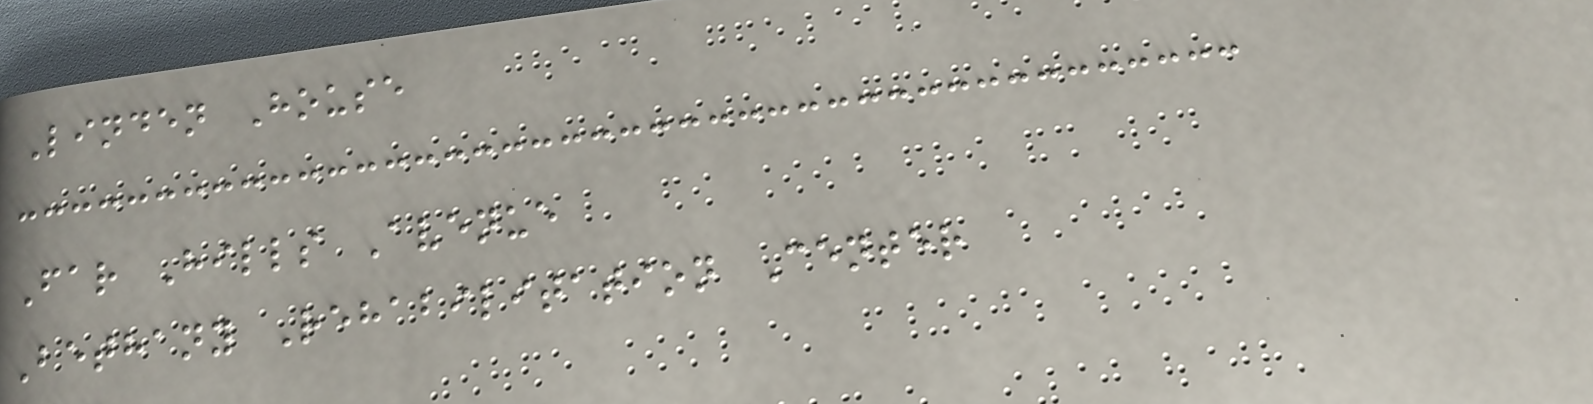Linden House
Far Hills Avenue
Bethany Rehabilitation Center
